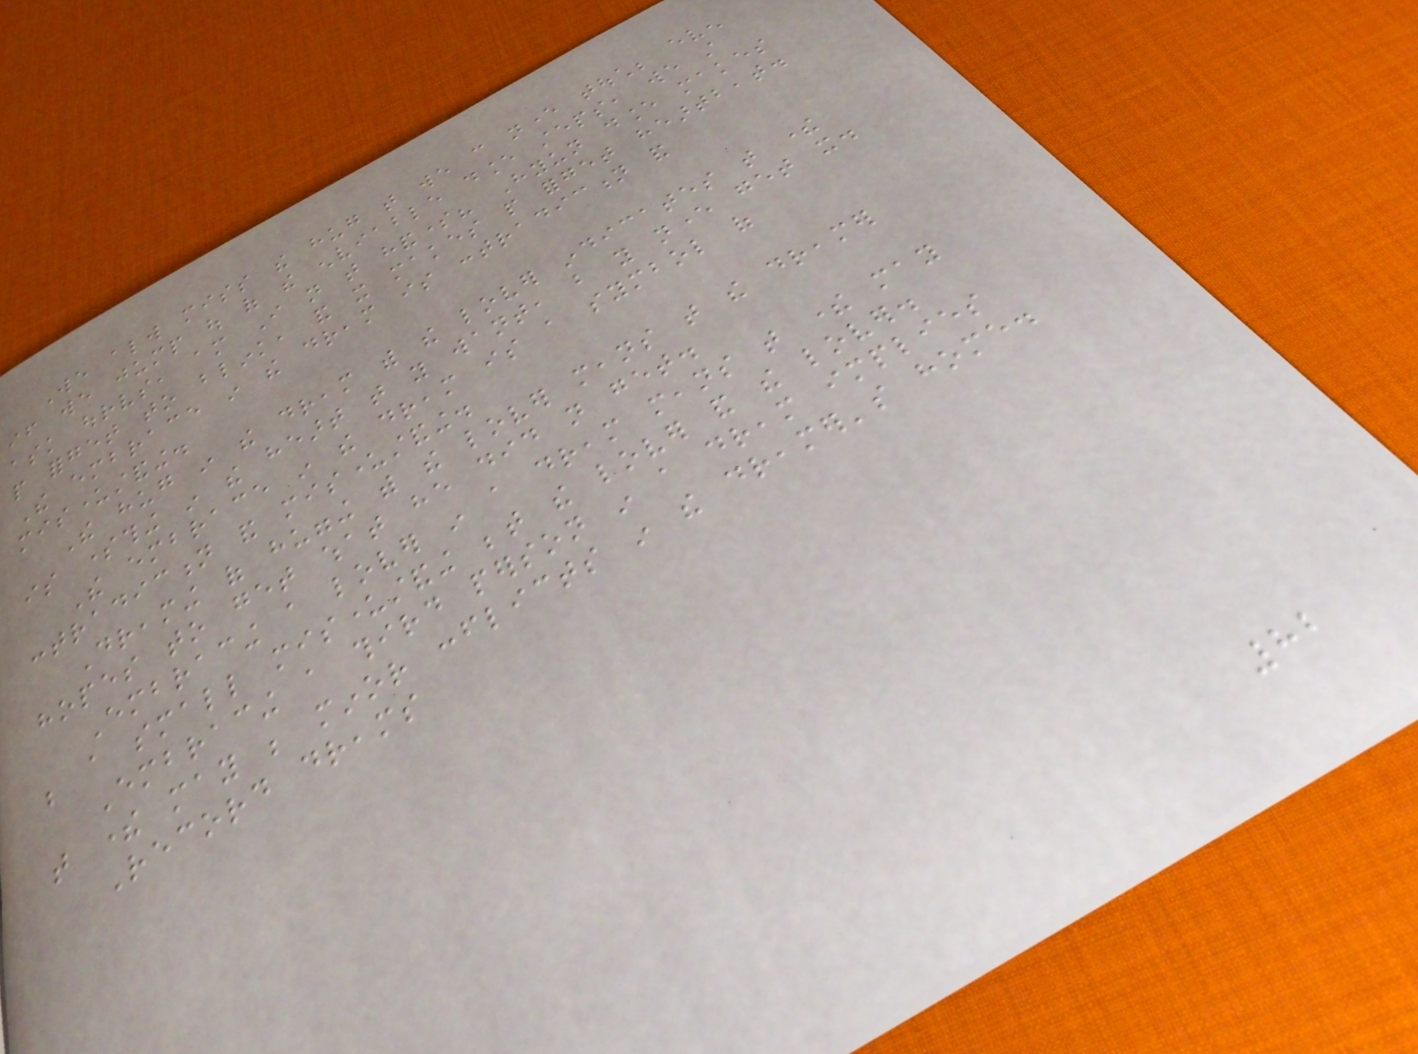We always miss the hug that we can never touch; even
if we jump out of the enviable dance steps, we still
ask ourselves, am I not that handsome? Hyun dance makes
people forget to blink, and it makes people forget heartbeat.
The embrace in the dream is contradiction and
misunderstanding.
The hug in the dream with the lover indicates that there
is something in the heart that you want, but you never get it.
The embrace in the dream is a symbol of
contradiction and misunderstanding.
Dreaming of hugging with the lover means that the dreamer
hopes to get what he did not get.
Embracing a lover in a dream means that there may
be a small misunderstanding between the lover and the lover.
Embracing a third person in a dream implies
that there may be minor conflicts in the dreamer's home.
Record dreams
82
